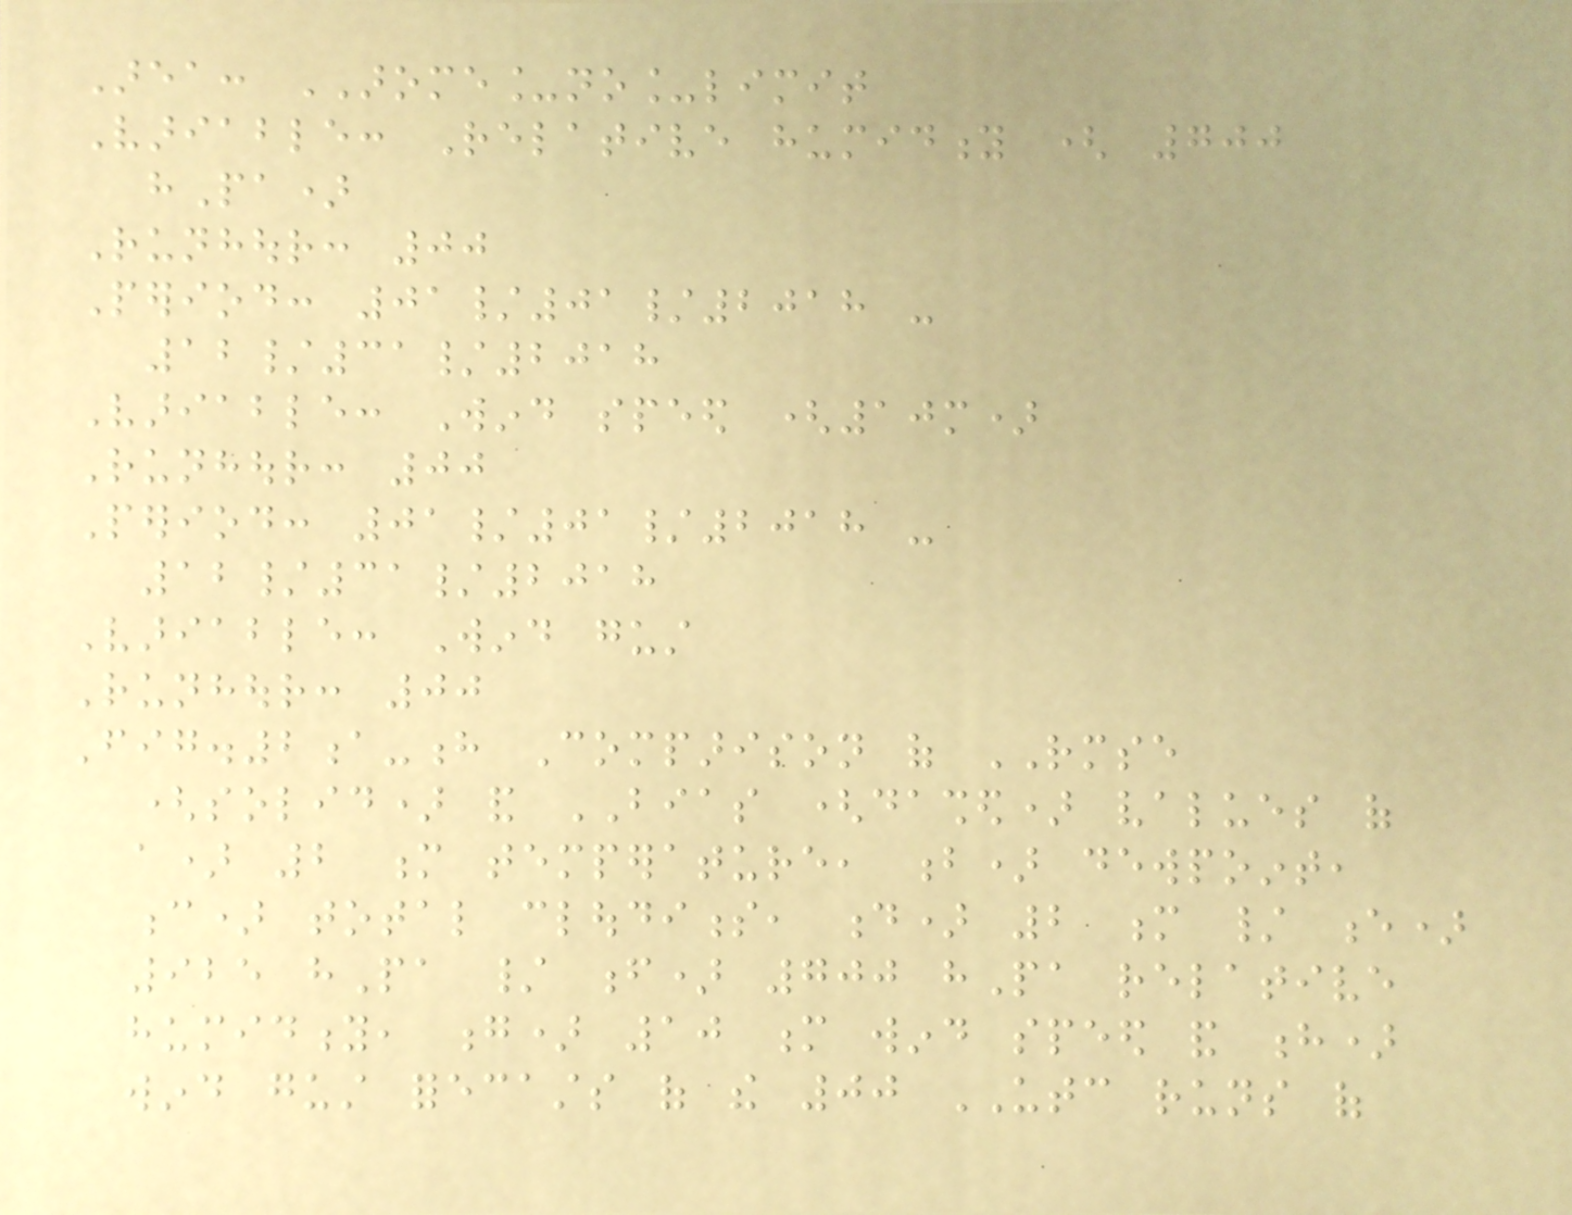Area: AROME_no_limit
Variable: Relative humidity ( 700
hPa)
Runhour: 00
Period: 01/01/2018 -
12/31/2018
Variable: Wind speed (10m)
Runhour: 00
Period: 01/01/2018 -
12/31/2018
Variable: Wind gust
Runhour: 00
Fig.2a-h Comparison of RMSE
(solid) and BIAS (dashed) values of
a) 2 m temperature, b) dewpoint,
c) total cloudiness, d) 2 m / e)
925 hPa / f) 700 hPa relative
humidity, g) 10 m wind speed and h)
wind gust forecasts of the 00 UTC runs of
